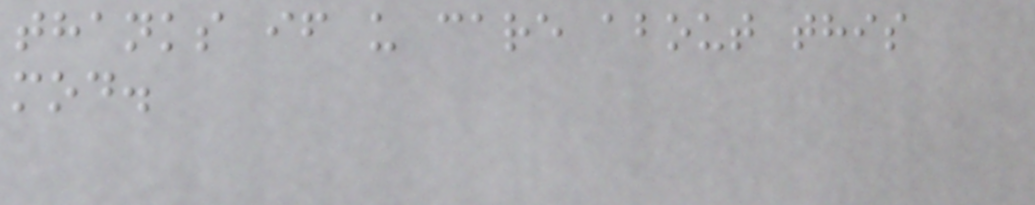thanks if u care about this
mod.
